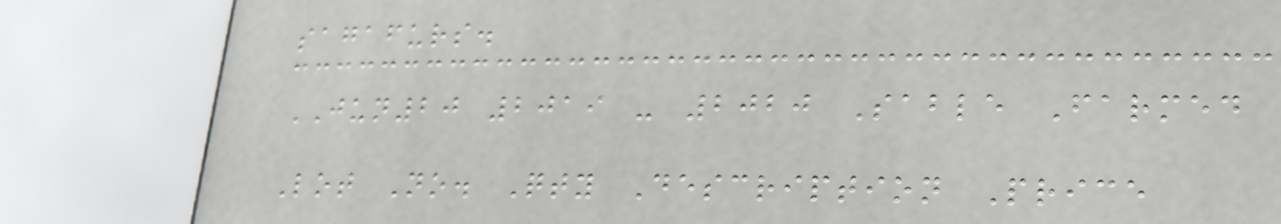sagafurs.
JUN20 2019 - 2020 Sable Farmed
Lot No. Qty Description Price
